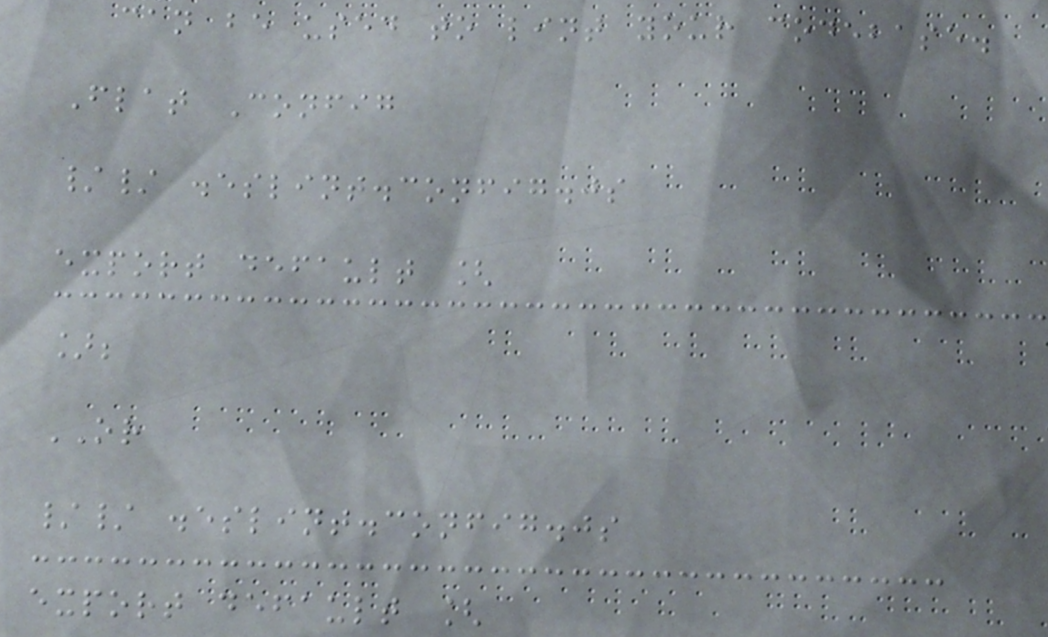can be used to lint your codebase.
Flat Config
// .eslint.config.js
export default [
];
OR
// .eslint.config.js
export default [
